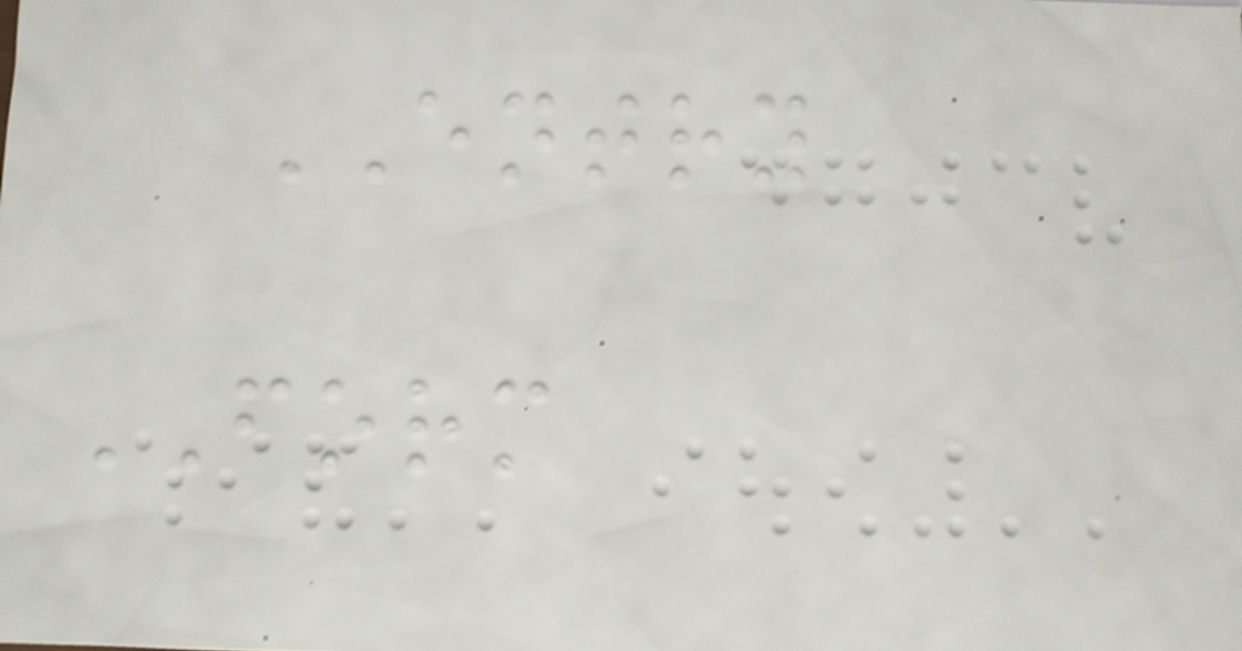ENTRY
FORM
